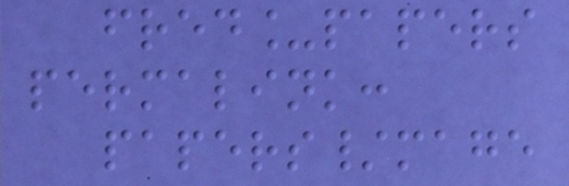fred_papers
permalink:
papers/mage
